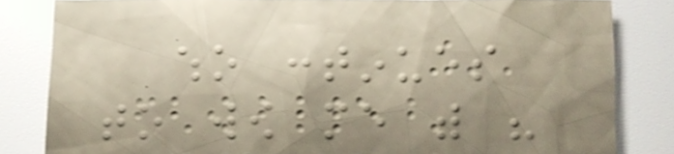who continues
to wow me with his
